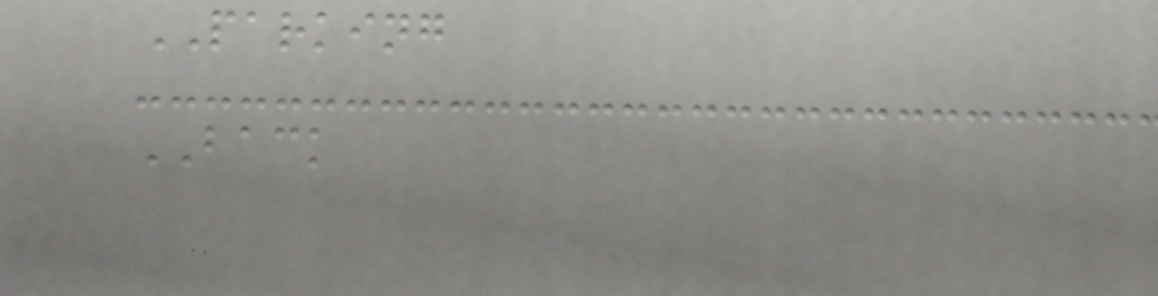PARKING
BACK
